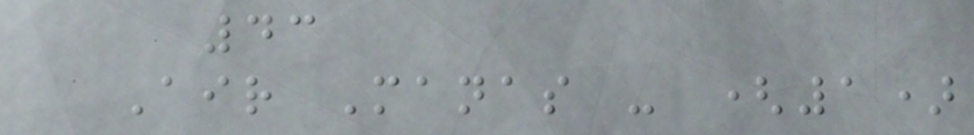43
Air Manas - (1)
